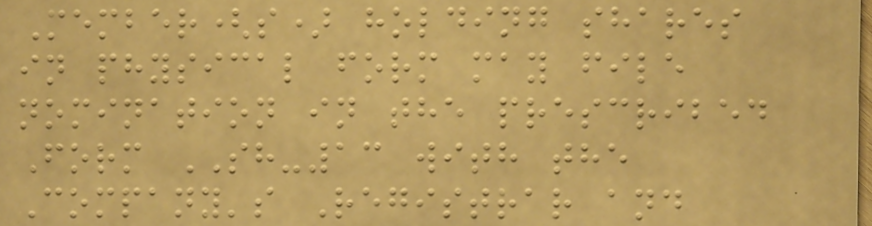Member(s) holding shares
in physical form may file
nomination in the prescribed
Form SH-13 with the
Company's Registrar and
